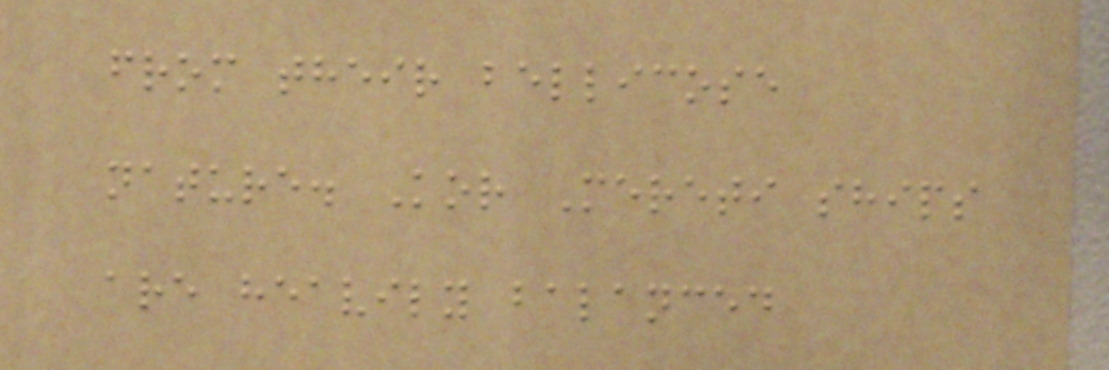from their bellicose
nature. Kor Mereti ships
are heavily balanced
